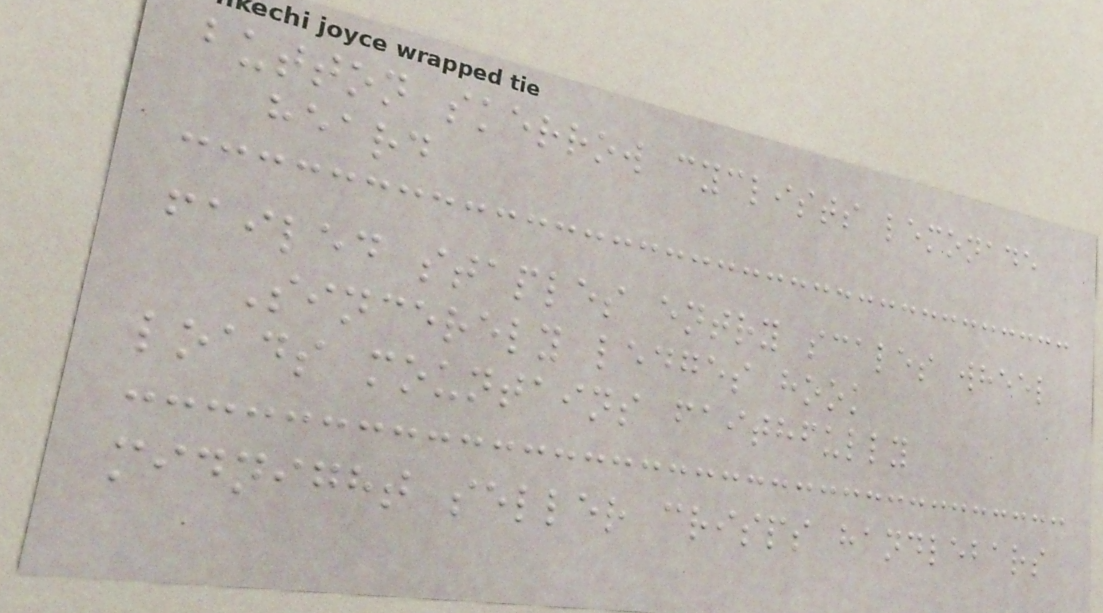button skerrow cyclists lemonade
heard
failed staples entry scales wheel
Sincerely ledges hook
loads mountains faithfully
midnight seller crisps handlebars
